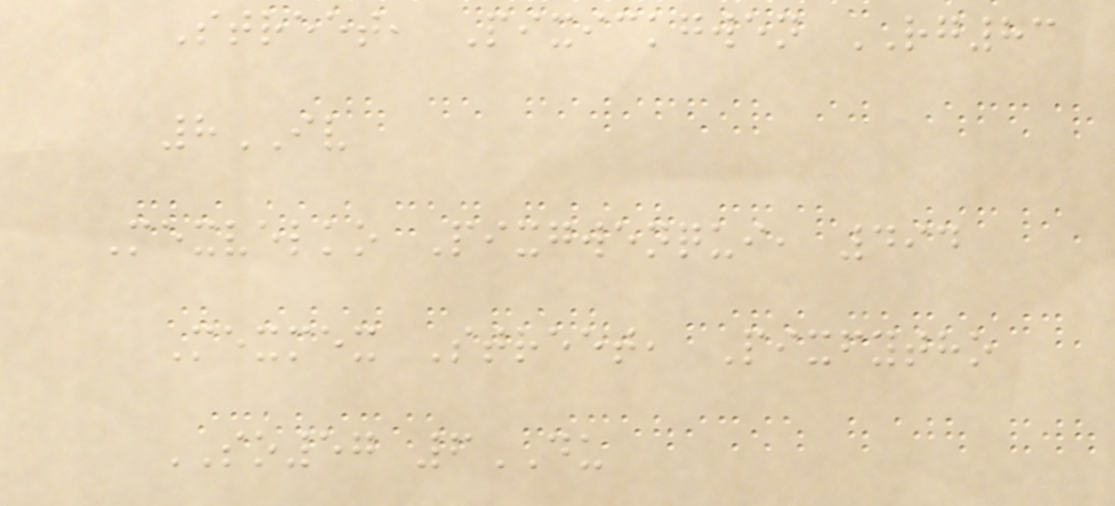Street, Pixickgwen RG83
8IV
Mexvelko Pixgwenqui, 494
Mexmex Street, Pixfytho
SO57 6DU
